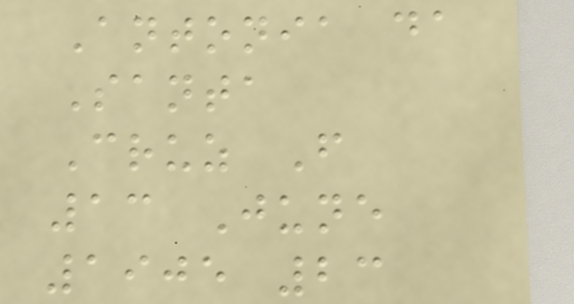Antonia da
Santa
Cruz F
13 June
1905 23
